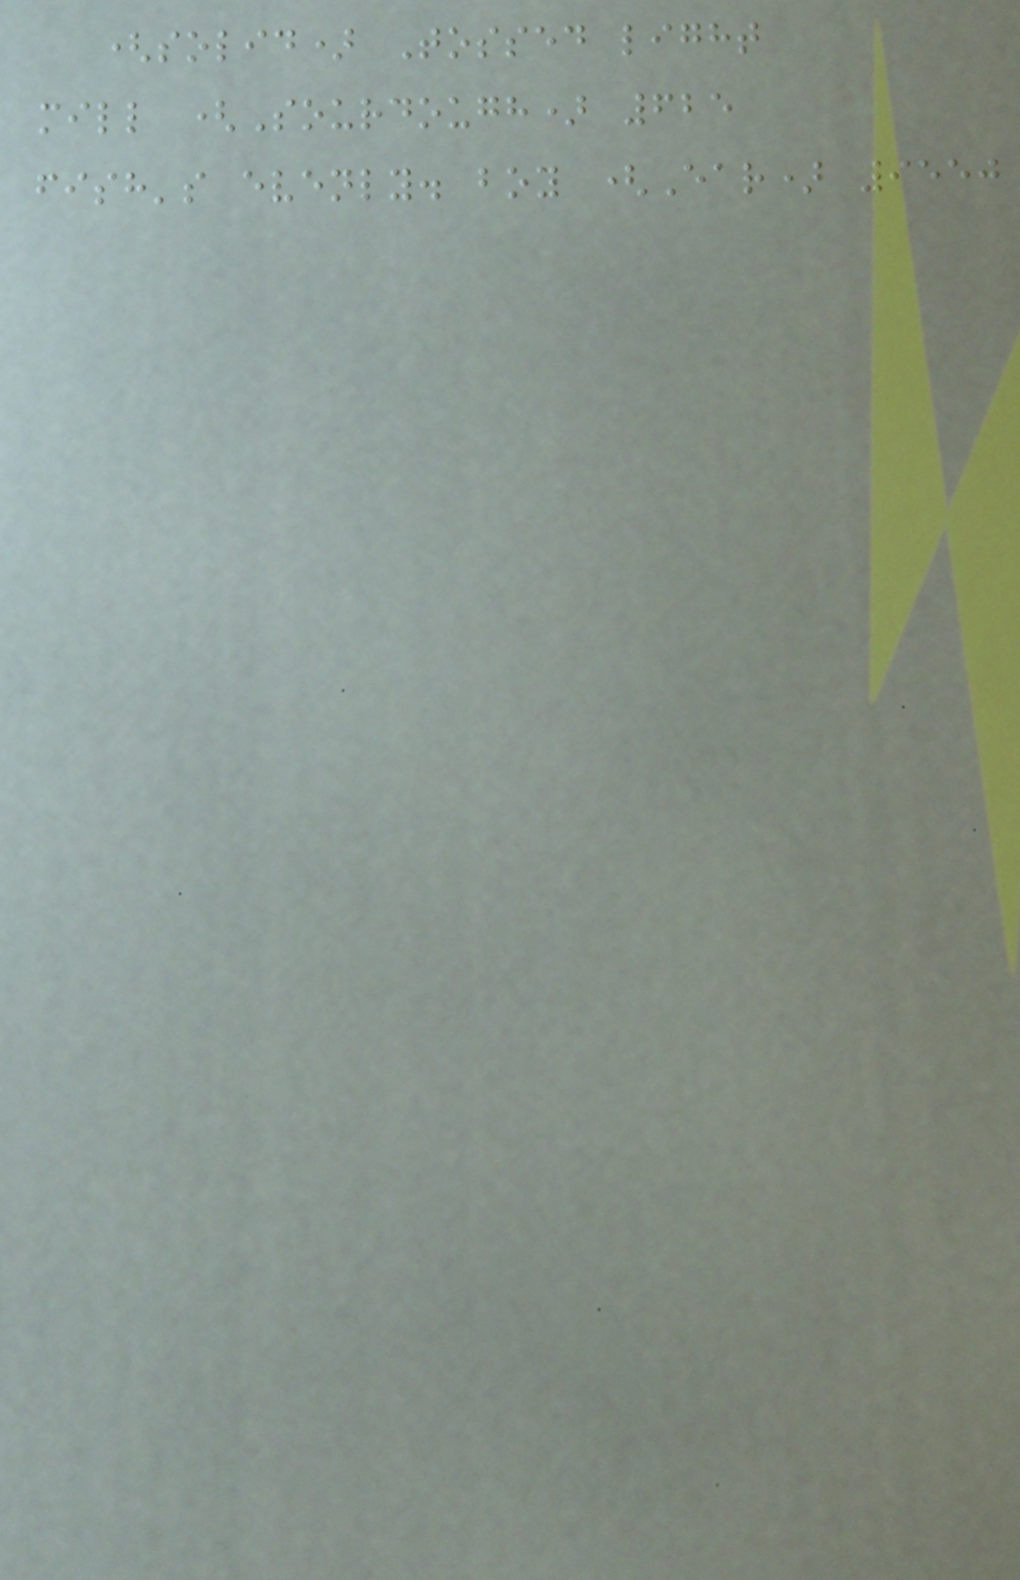(solid) Tossed light
mill (Sourdough) 625
fish's evenly. boy (Ear) 9550
